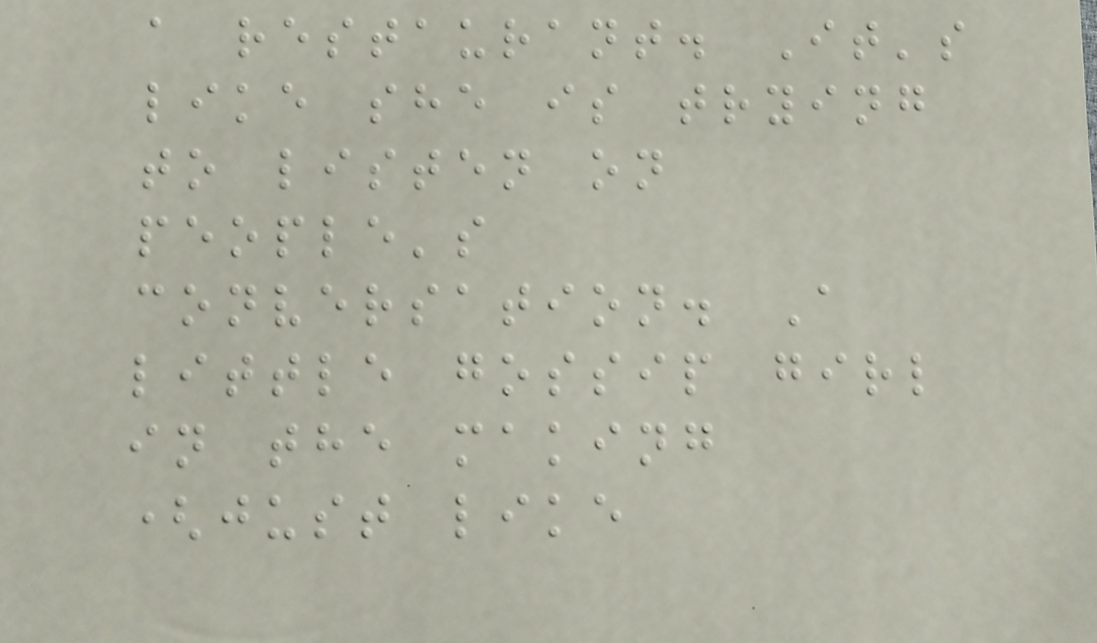a restaurant. It's
like she is trying
to listen on
people's
conversation. A
little gossip girl
in the making
(just like
